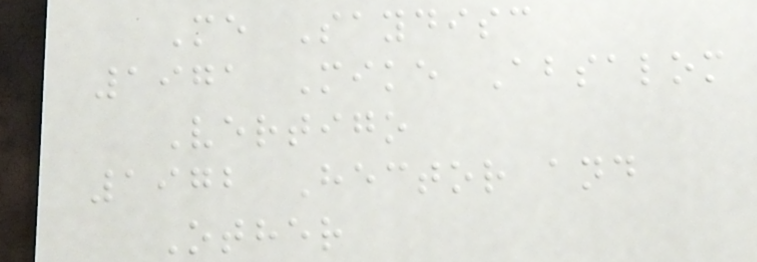Me Saydisc
1971 Mike Absalom
Vertigo
1972 Hector and
Other
